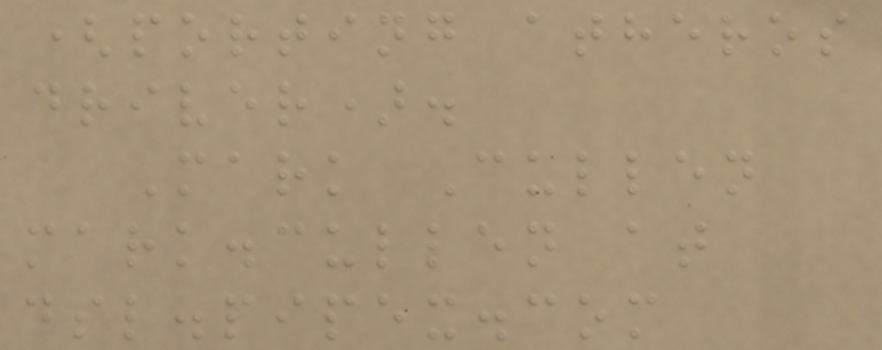(porting atheros
driver).
Mark Cullen
mark.cullen at
dsl.pipex.com
